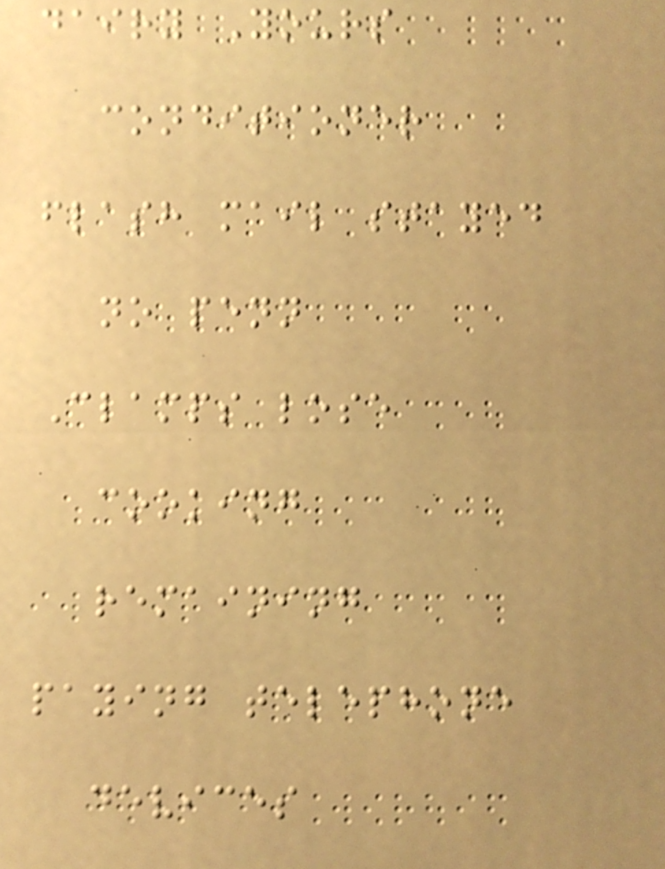dairy Yours
conditioner
flash mail stayed
no penn
Clamps lose
cooking
remaining
paying telephone
devices
